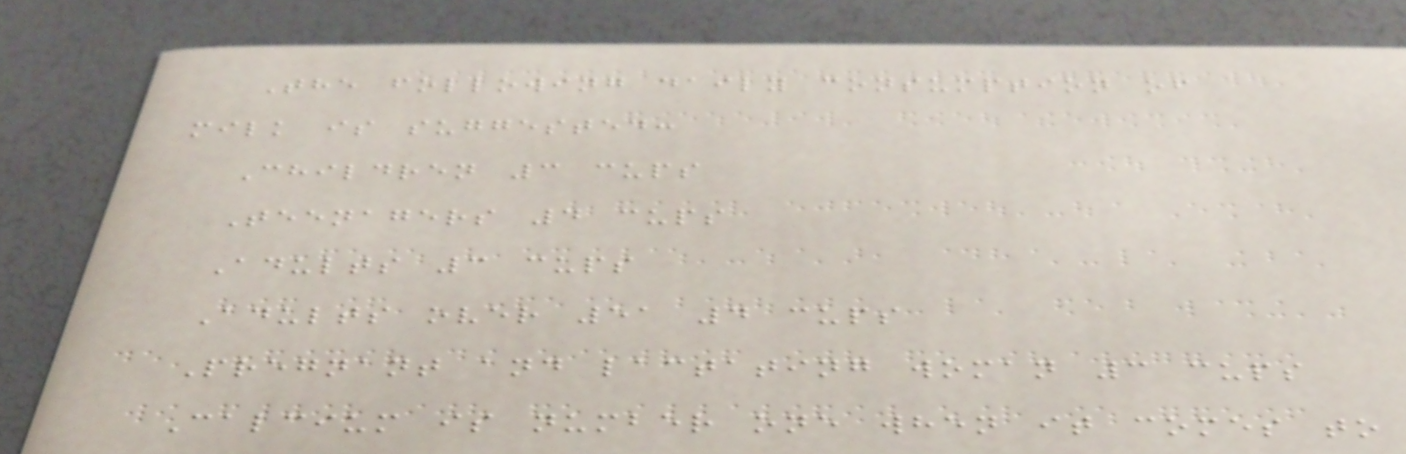The following daily consumption of
milk is suggested:
Children 3 cups
Teenagers 4 cups
Adults 3 cups
Adults over 51 4 cups
Pregnant and lactating woman 3 cups
Calcium is number one when it comes to
